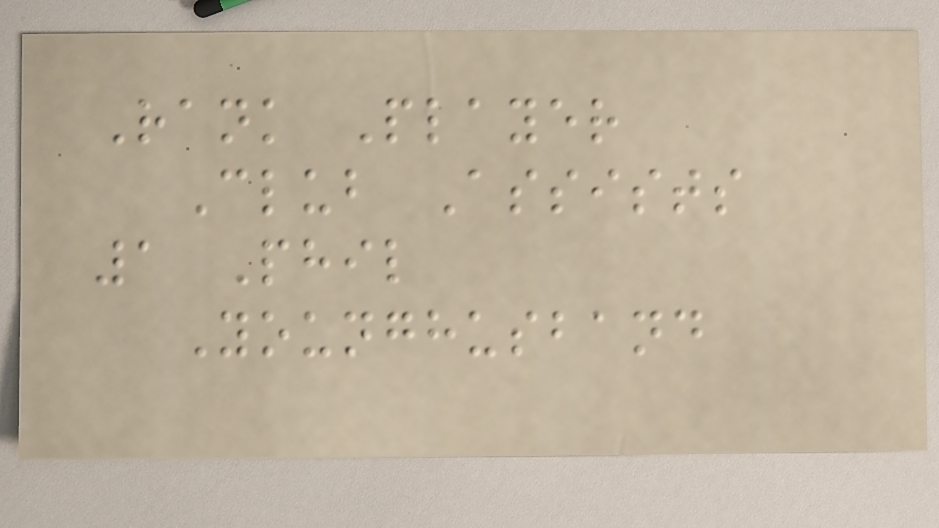Rank Player
Club Assists
1 Phil
Younghusband
